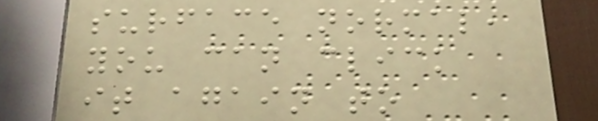surface normal,
you can click
it again to
